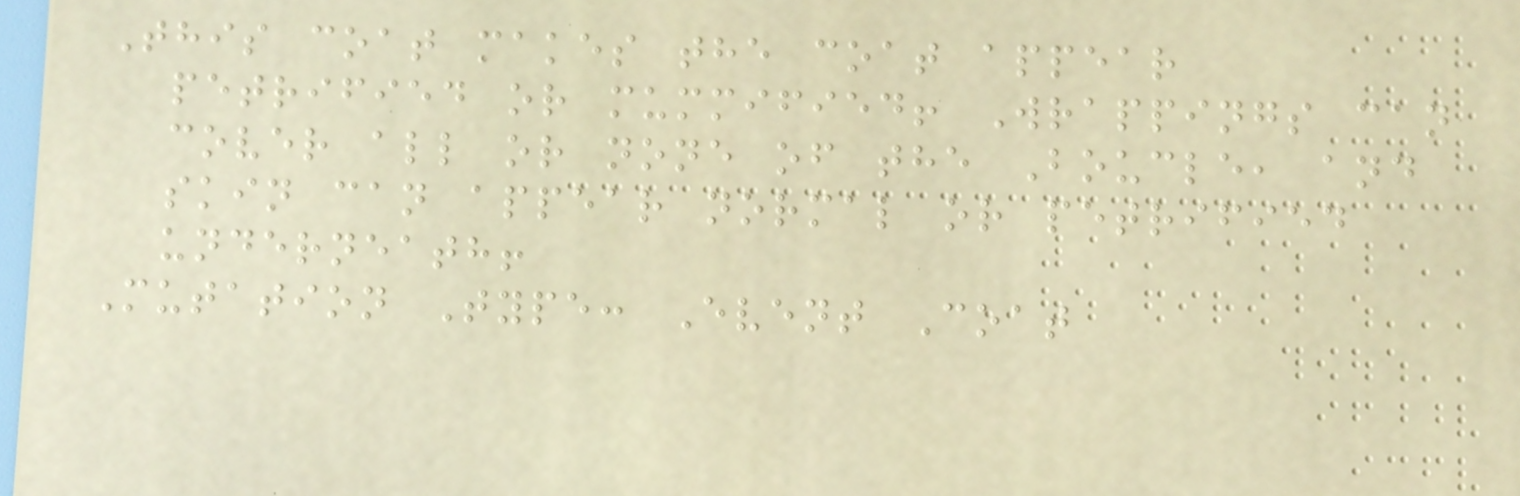This coat makes the coat appear
petrified or mummified! Wrappings can
cover all or none of the Boucle, and
skin can appear normal or petrified
underneath!
Mutation Type: Event Coat
